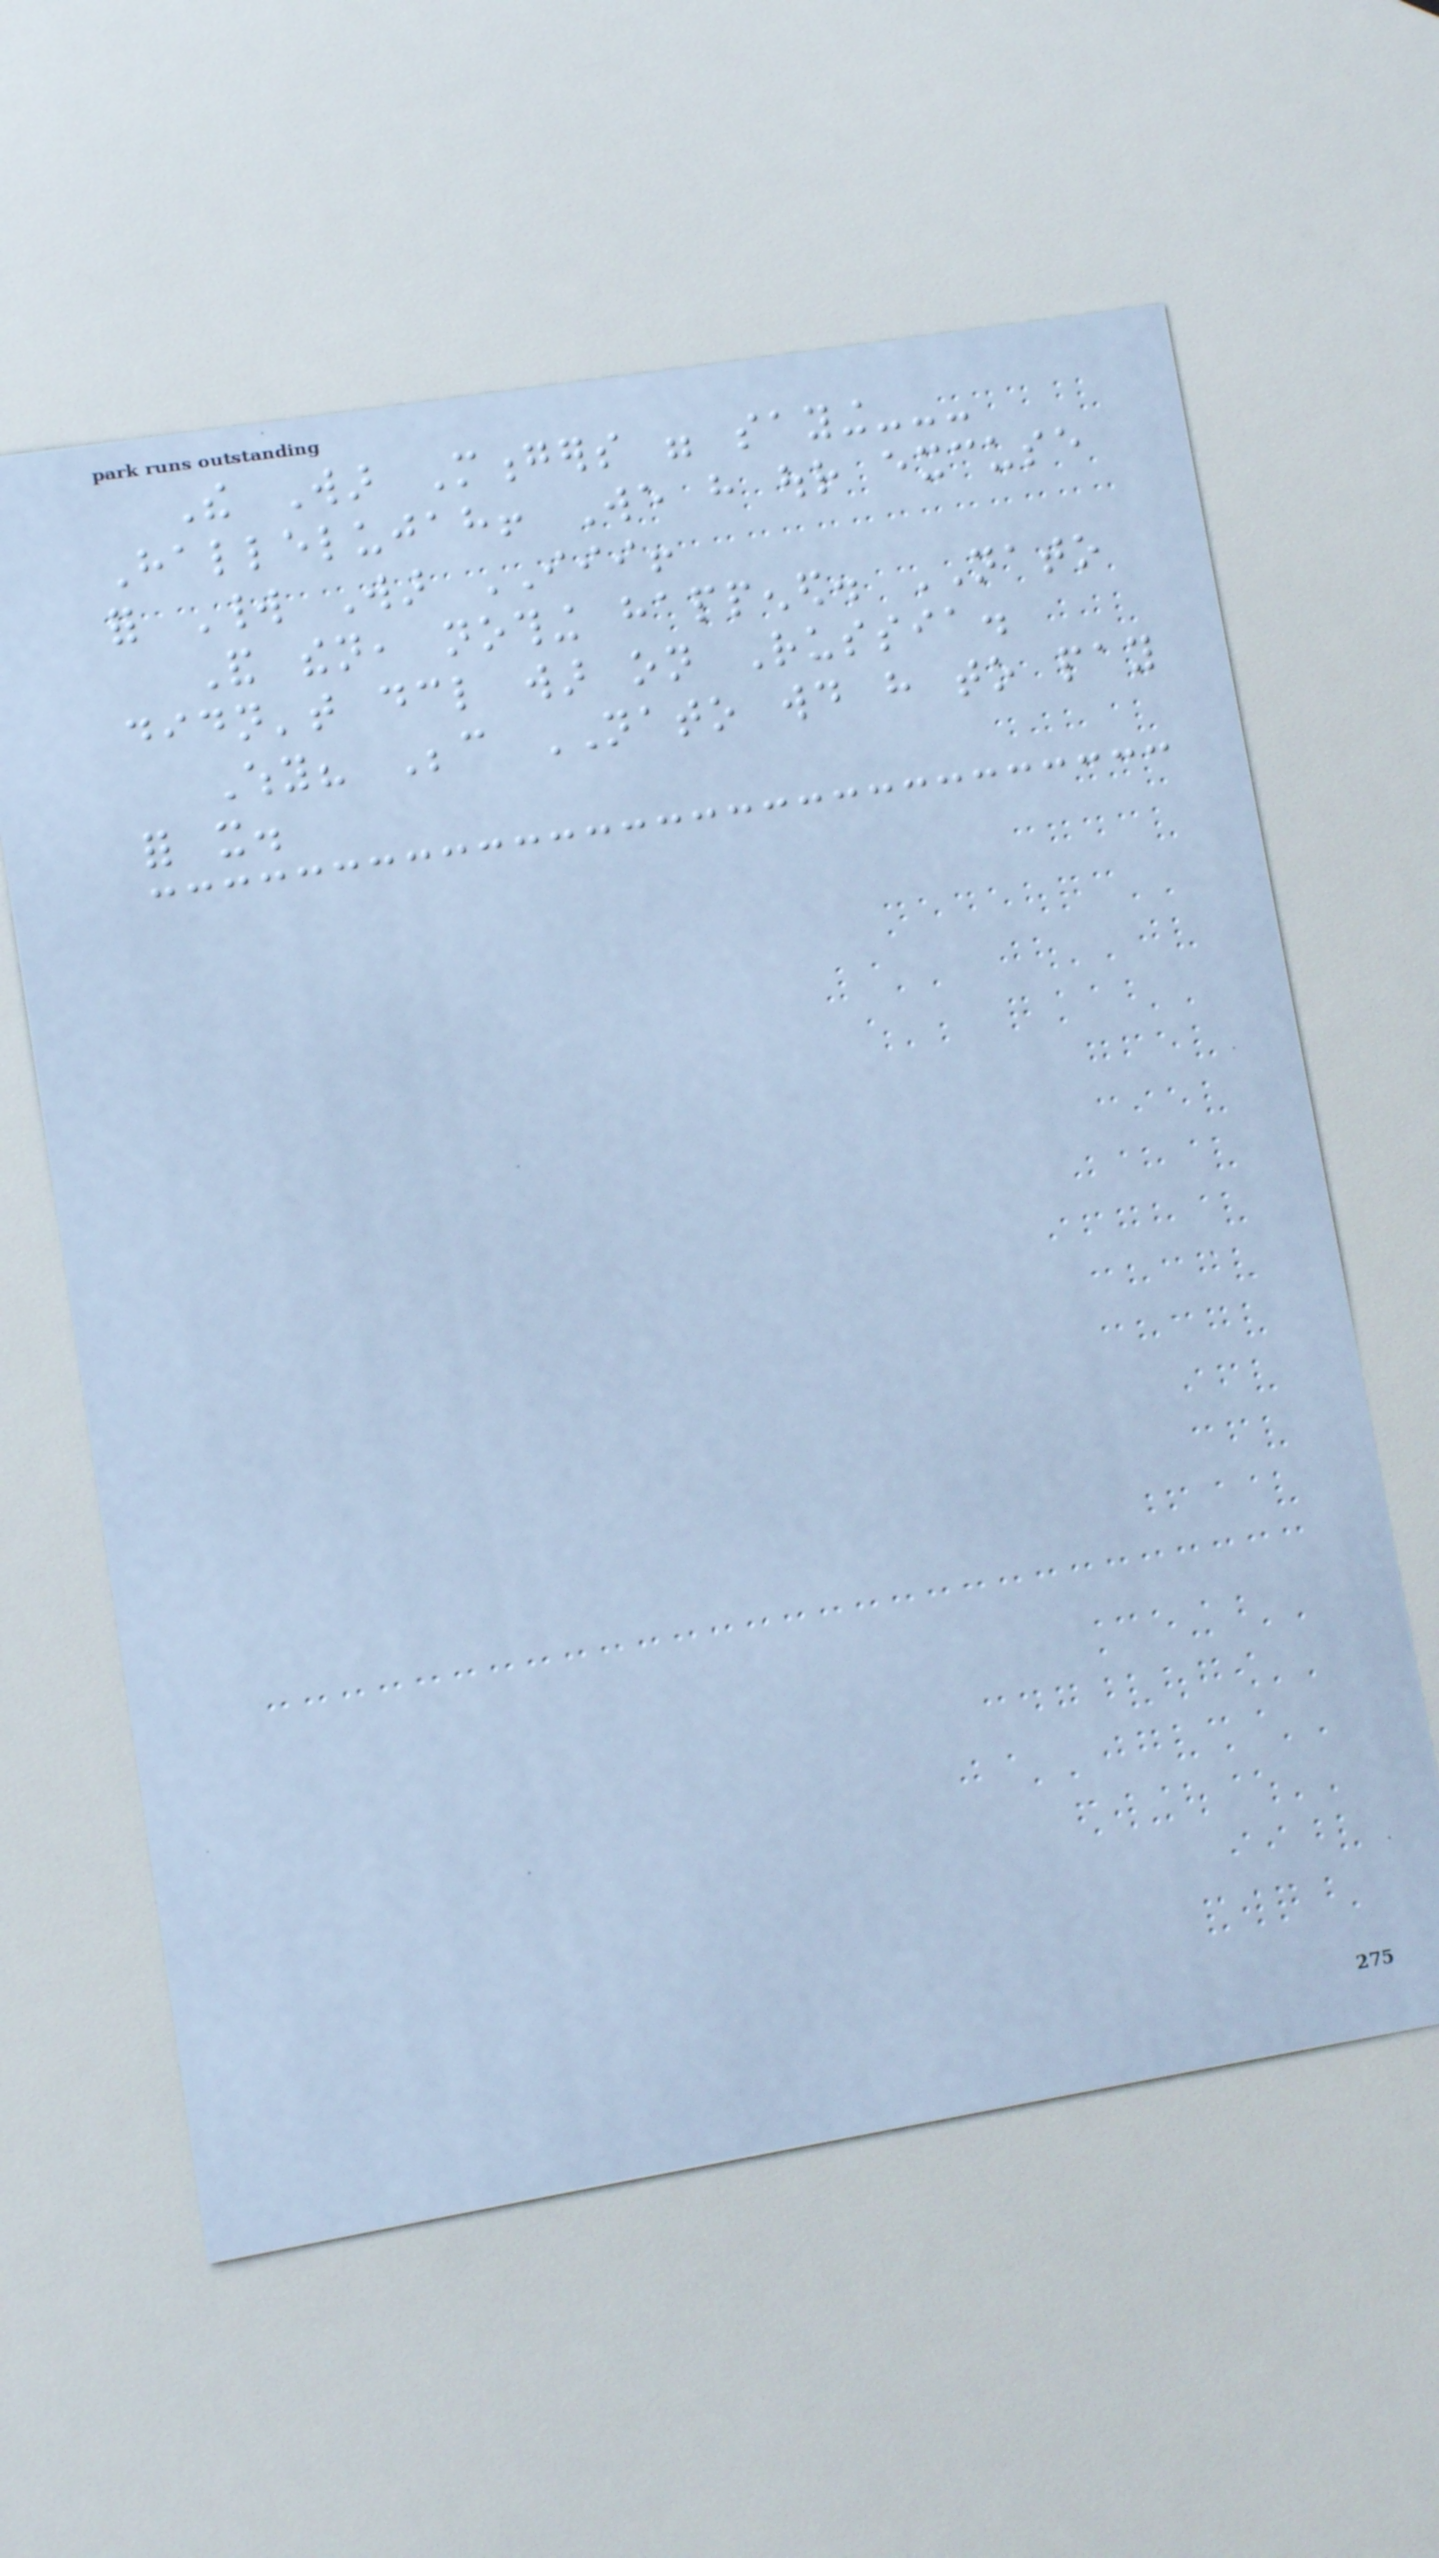The War Mongers were saying---
Hallelujah! We have our excuse
for World War III!
And then, nothing happened. NATO
didn't declare war on Russia.
Why? Because NATO would have to pay
for it.
